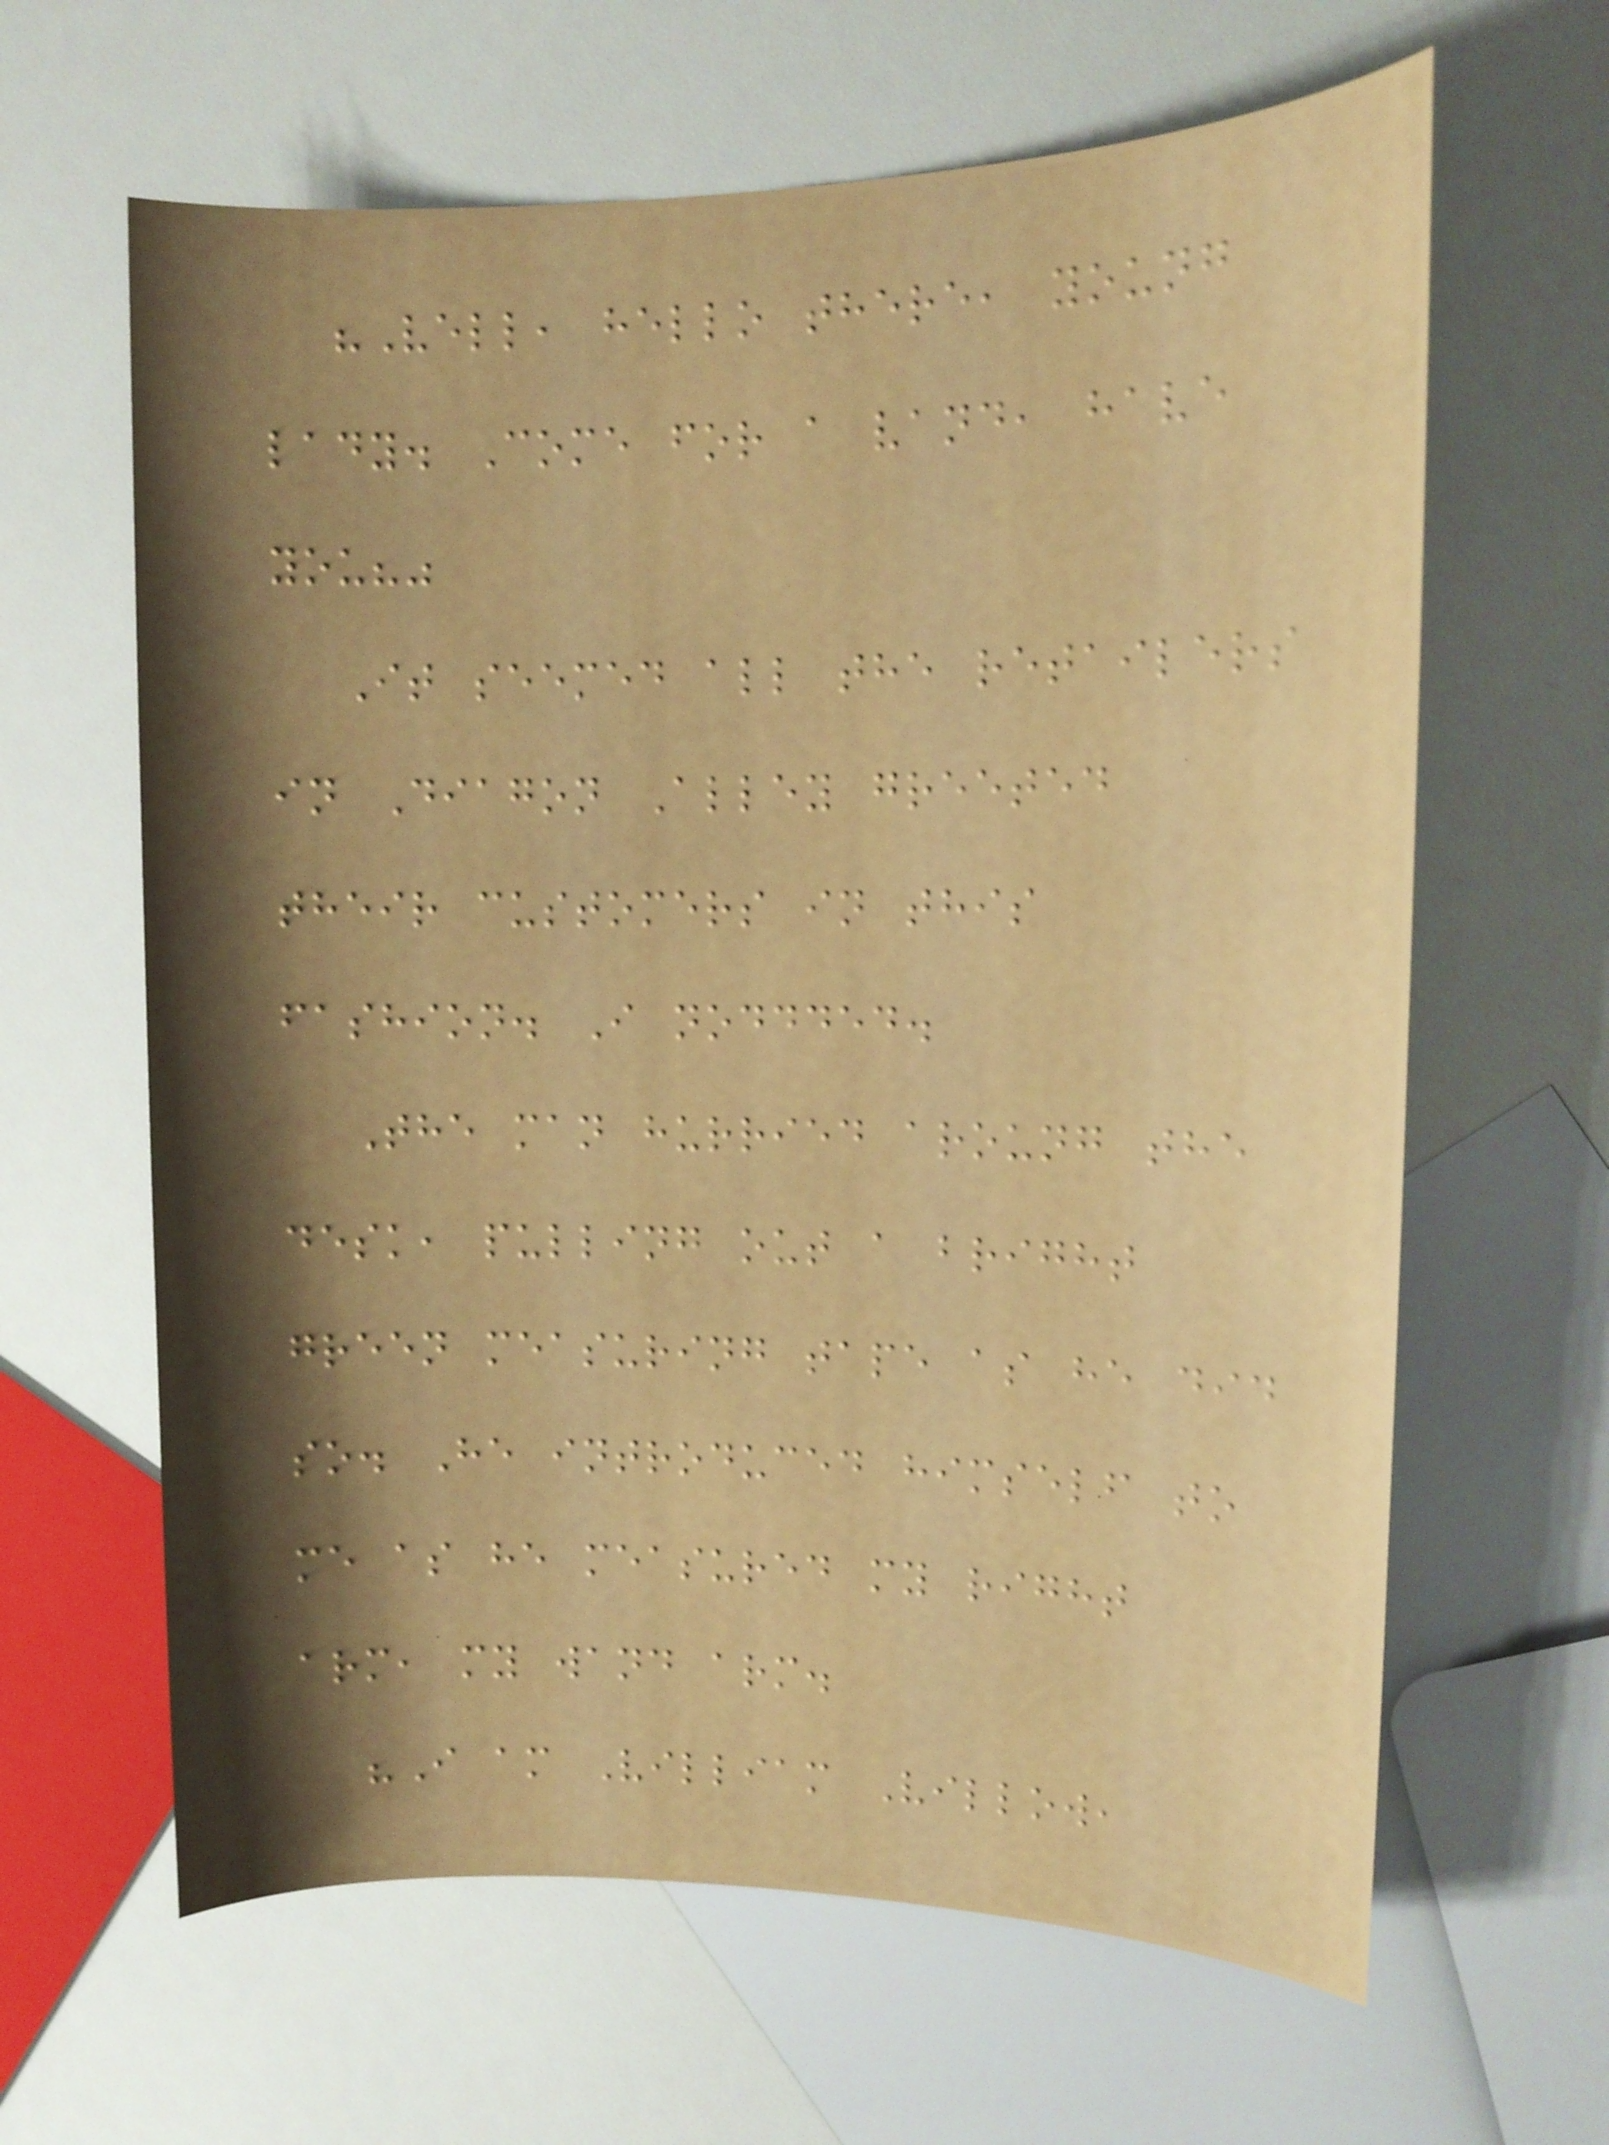"Vell, hello there, young
lady. Come for a vand, have
you?"
It seemed all the retailers
in Diagon Alley greeted
their customers in this
fashion. I noddded.
The man hurried aroung the
desk, pulling out a bright
green measuring tape as he did
so. He introduced himself to
me as he measured my right
arm, my wand arm.
"I am Villiam Villow,
